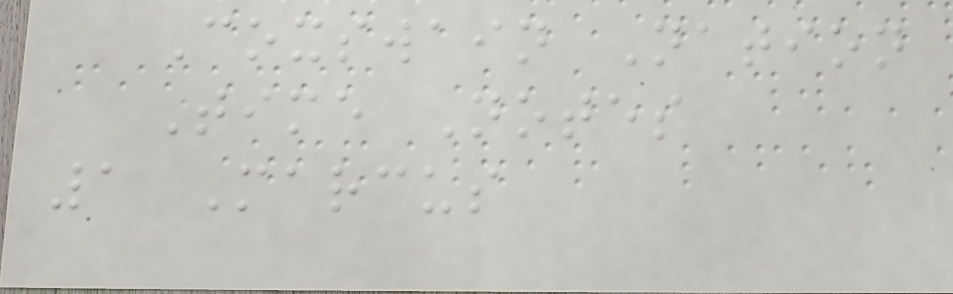Coxswain Nation
Time Notes
1 Marcus
